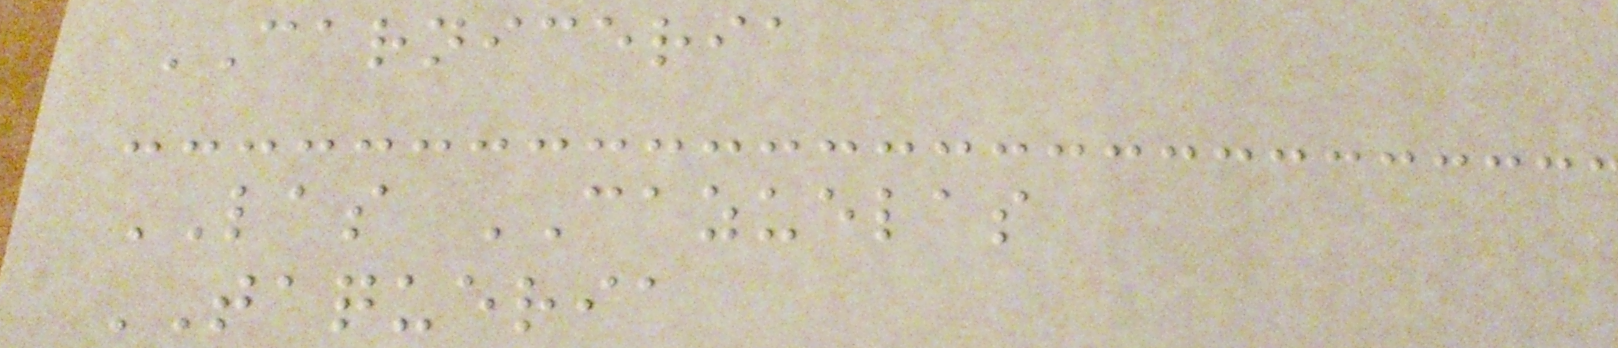CARNICERIA
LAS CAZUELAS
TAQUERIA
